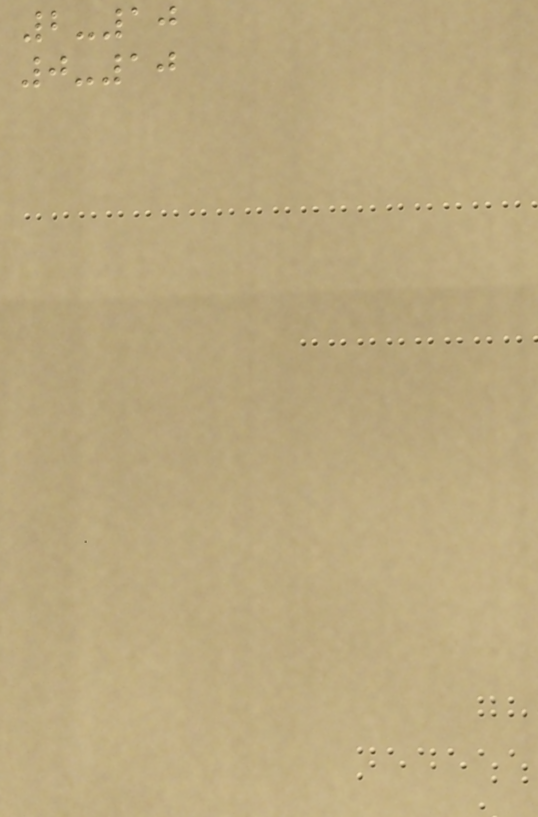2-10
0-10
